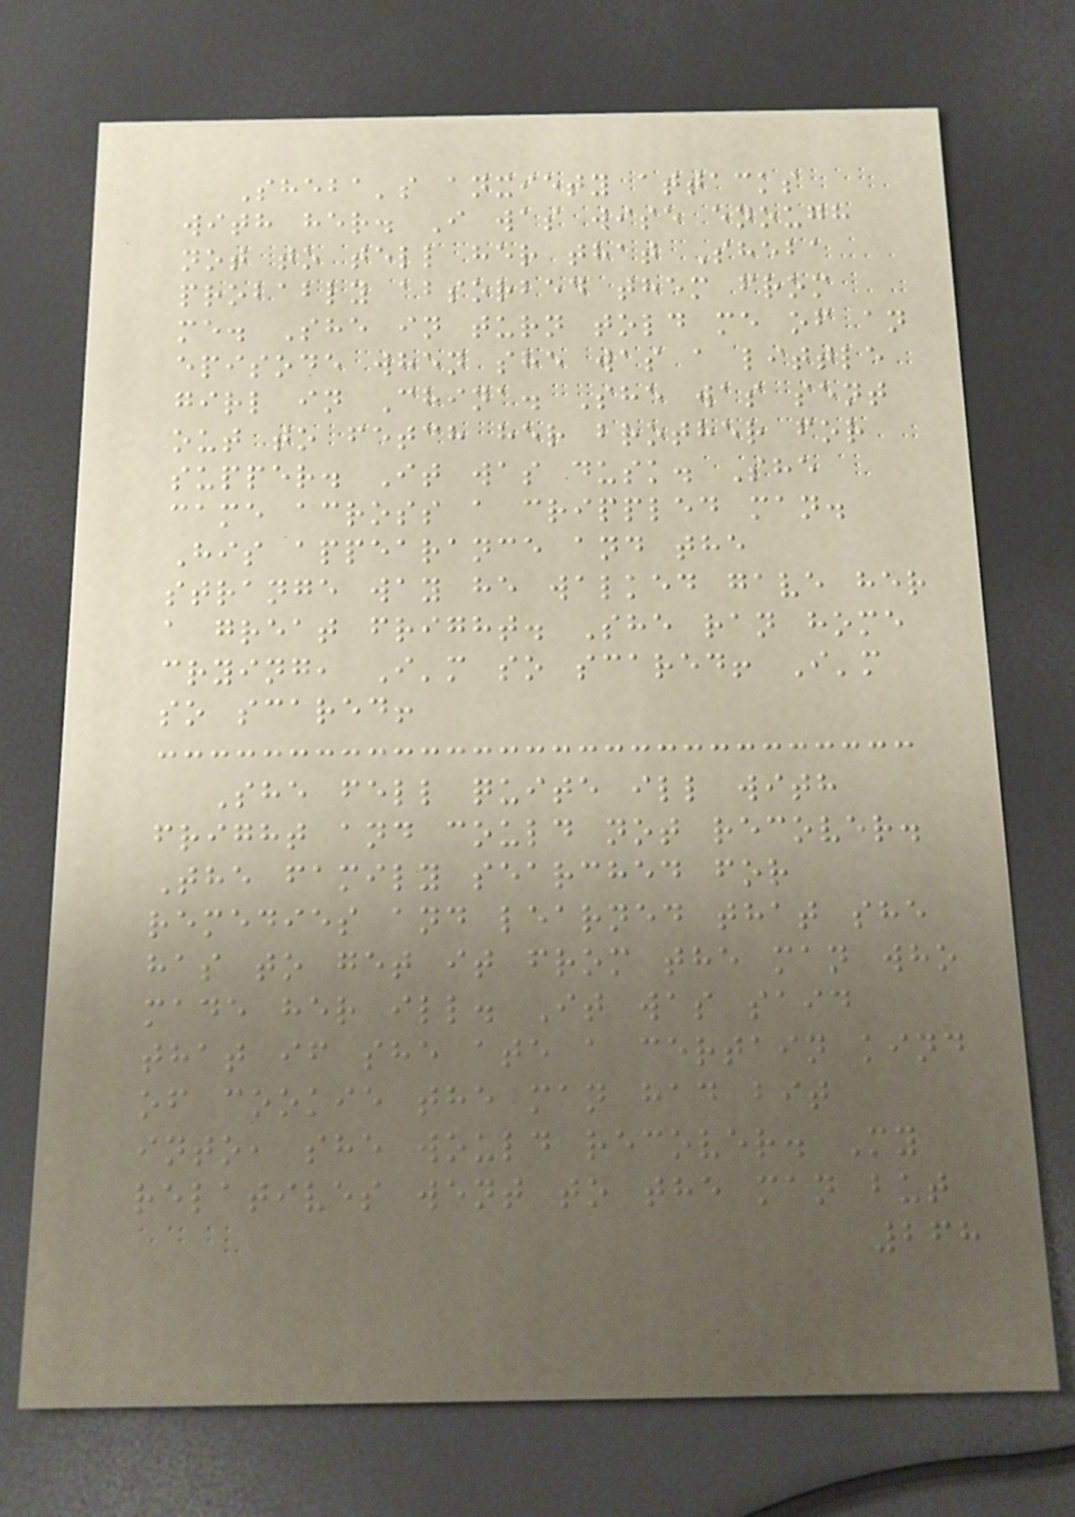Sheba's anxiety attacks
with her. I was wise enough
not to tell her that Sheba
probably absorbed them from
me. She in turn told me of an
episode when she was a little
girl in China. She was sent
out to fetch her brother for
supper. It was dusk. She
came across a crippled man.
His appearance and the
strange way he walked gave her
a great fright. She ran home
crying, I'm so scared! I'm
so scared!
She fell quite ill with
fright and could not recover.
The family searched for
remedies and learned that she
has to get it from the man who
made her ill. It was said
that if she ate a certain kind
of cookie the man had bit
into, she would recover. My
relatives went to the man but
268
